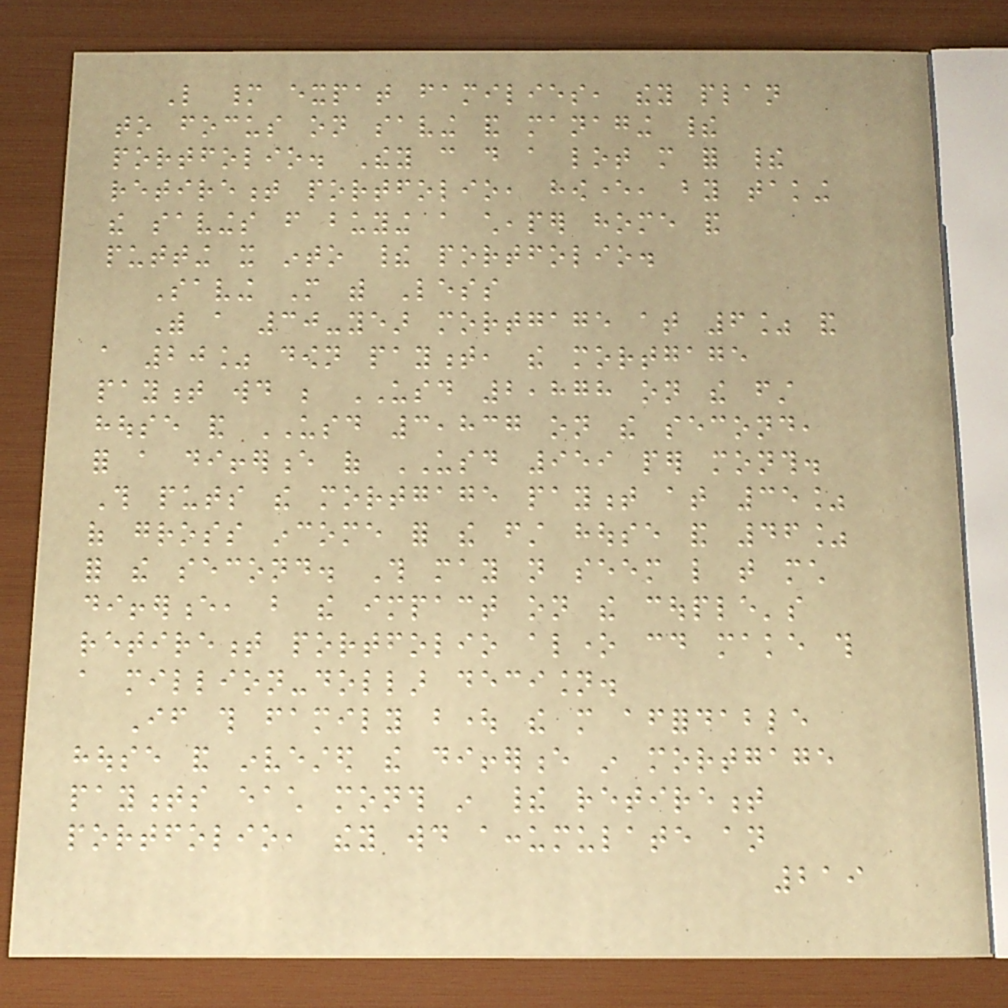Like many expat families, they plan
to focus on saving and managing their
portfolio. They can do a lot more for their
retirement portfolio, however, by taking
the savings from buying a cheaper home and
putting it into their portfolio.
Saving More with Less
With a 30-year mortgage at 6% and
a 20% down payment, the mortgage
payment would be USD 2,878 on the first
house and USD 3,837 on the second,
for a difference of USD 959 per month.
This puts the mortgage payment at 35%
of gross income for the first house and 46%
for the second. This may not seem like that much
difference, but the impact on the couple's
retirement portfolio alone could make this
a million-dollar decision.
If this family bought the more affordable
house and invested the difference in mortgage
payments each month in their retirement
portfolio, they would accumulate an
219
